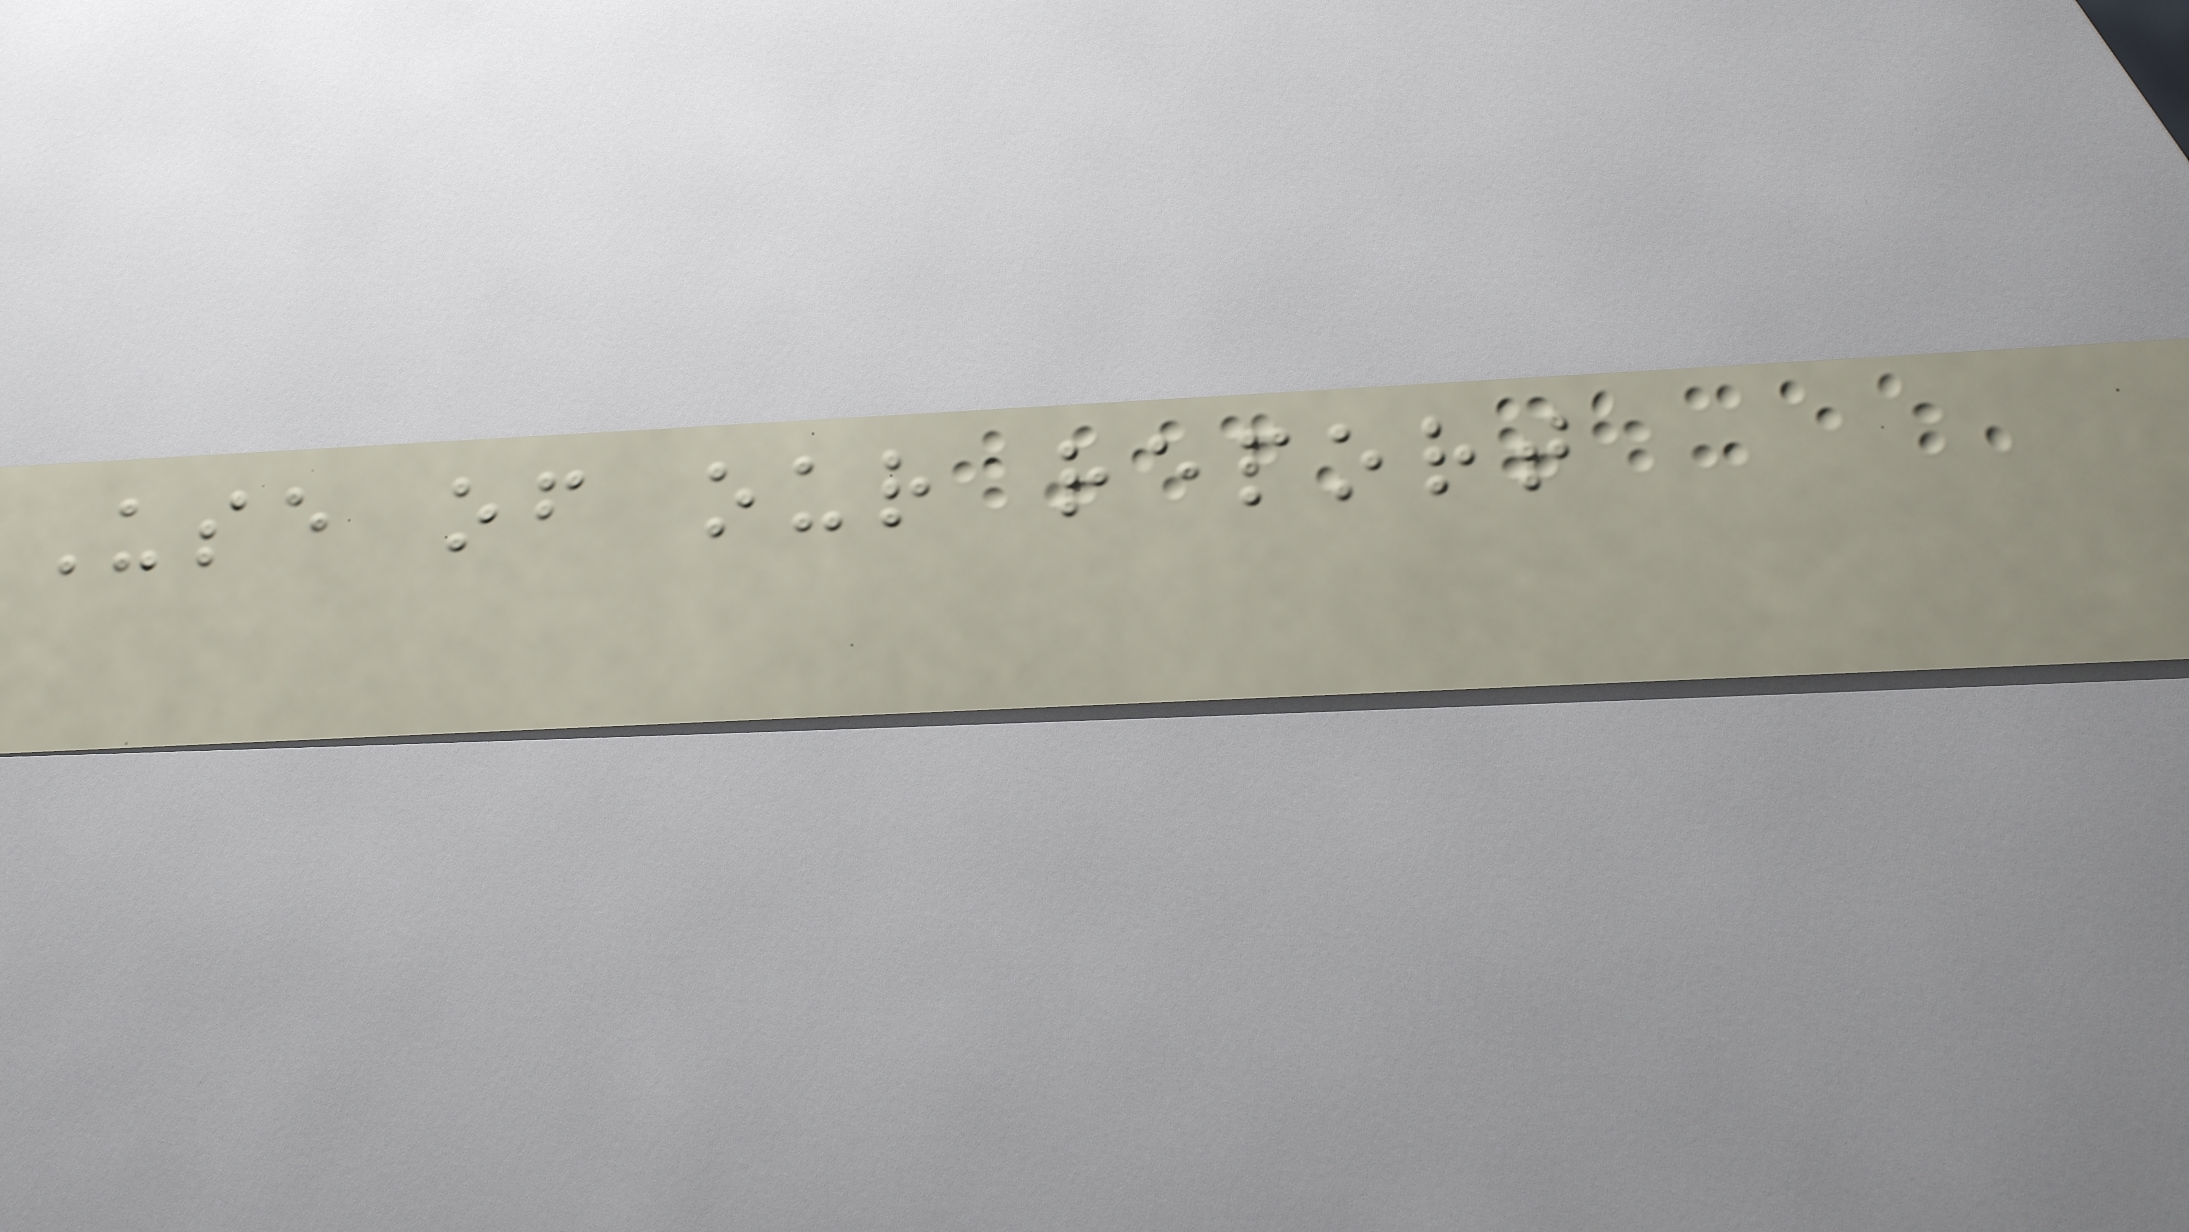Use of our report
